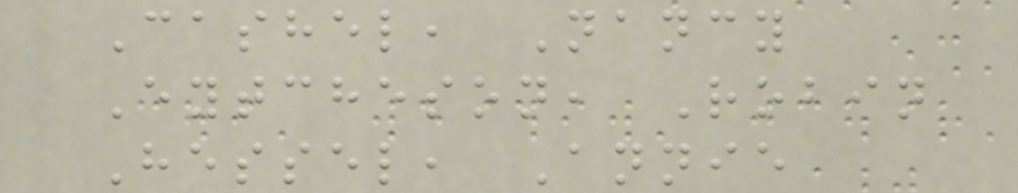Cashel, Nancy
Eytcheson, Robin
Hessel, Annie
